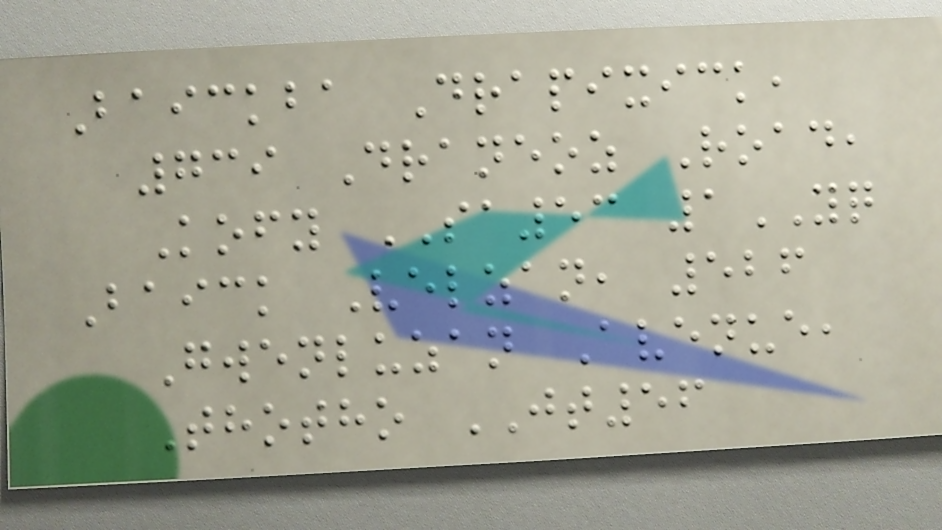Baickba Drapixick,
739 Draneoz Road,
Kofy SA53 1YQ
Baick Velzan, 526
Gwenluzan Avenue,
Thotho JT56
